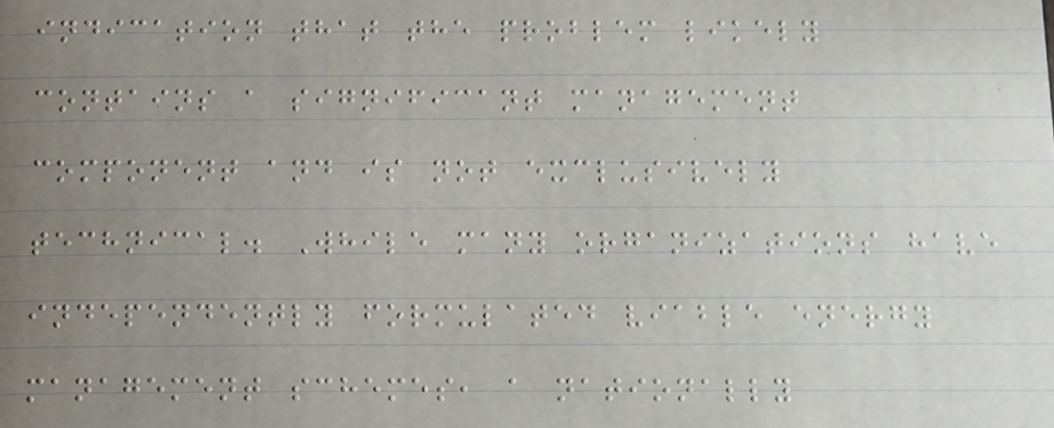indication that the problem likely
contains a significant management
component and is not exclusively
technical. While many organizations have
independently formulated viable energy
management schemes, a nationally
